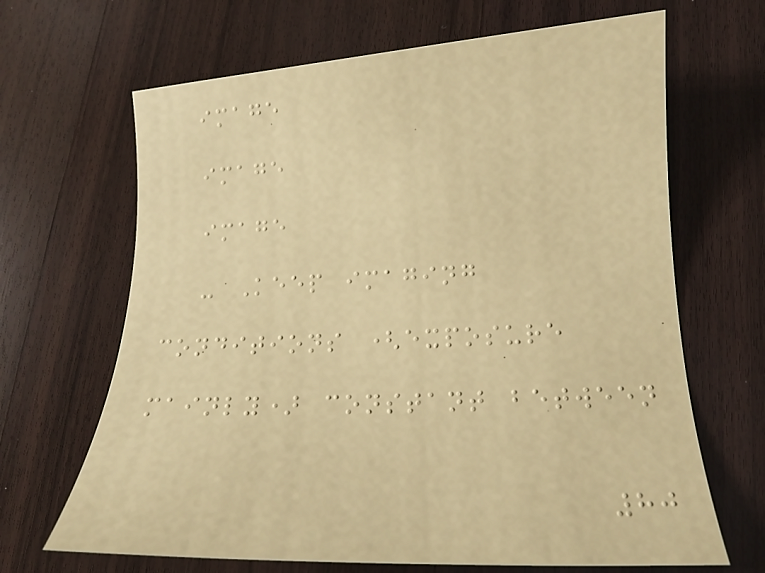image
image
image
- Keep imaging
conditions (exposure
mainly) constant between
80
